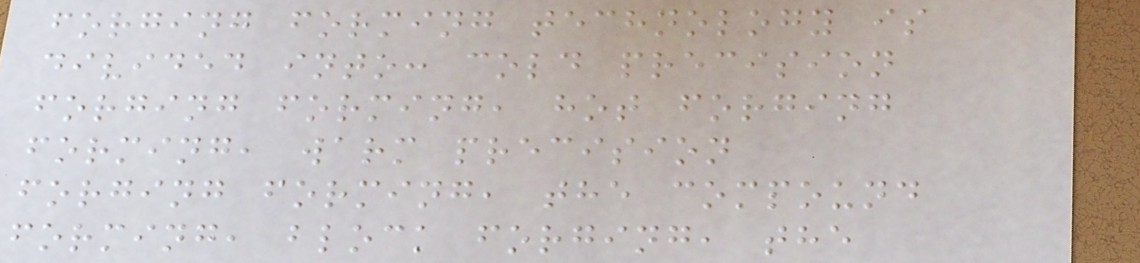forging forming technology is
divided into: cold precision
forging forming, hot forging
forming, warm precision
forging forming, the compound
forming, block forging, the
